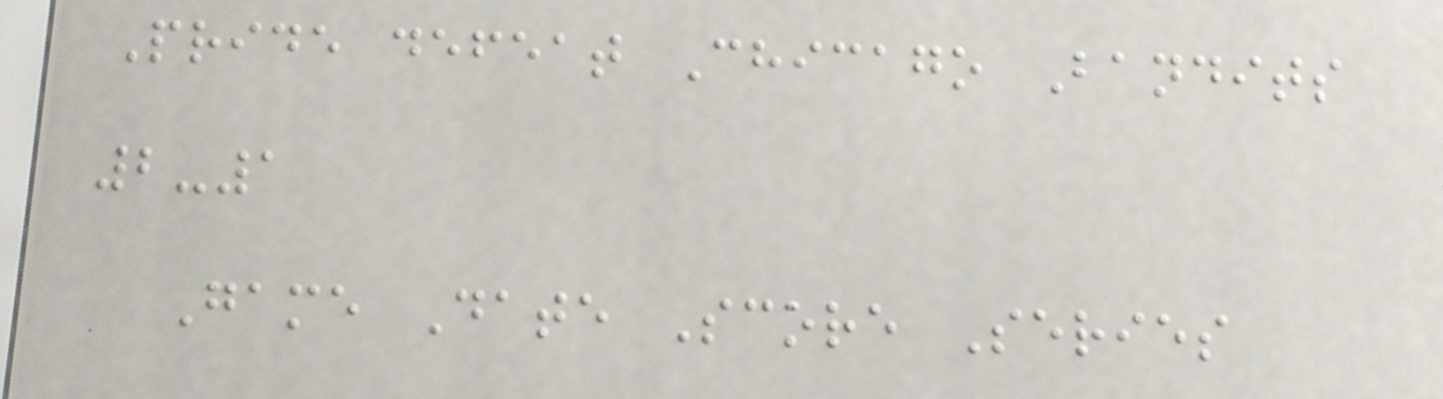Pride defeat Chicago Bandits
2-1
Game Date Score Series
